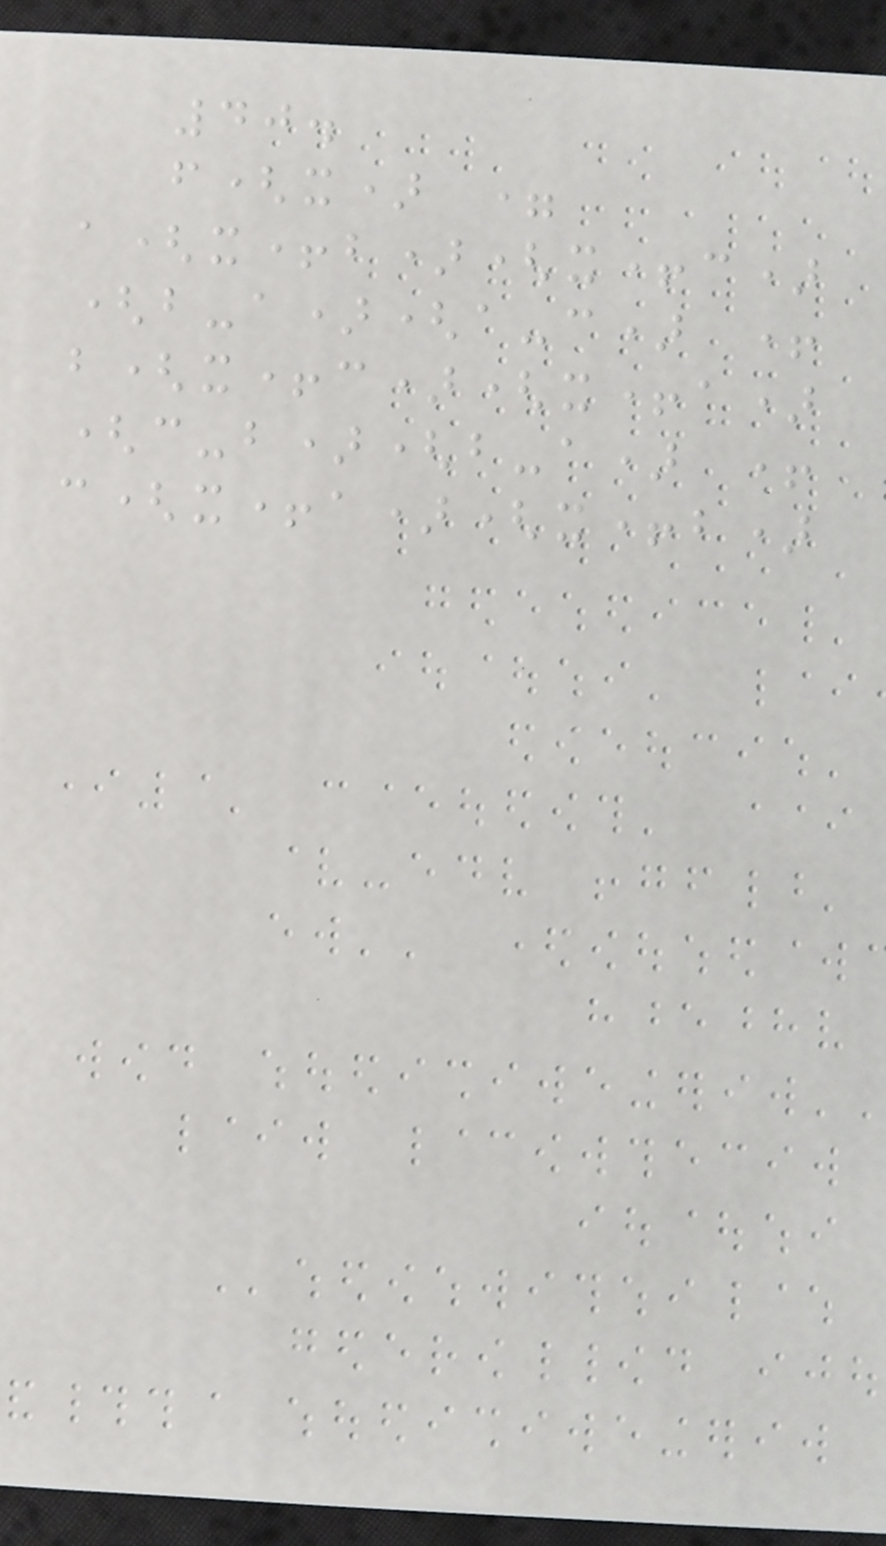40.
f(x) =
a(x+b)(x+c)
(b-a)(a-c) +
b(x+c)(x+a)
(c-b)(b-a) +
c(x+a)(x+b)
